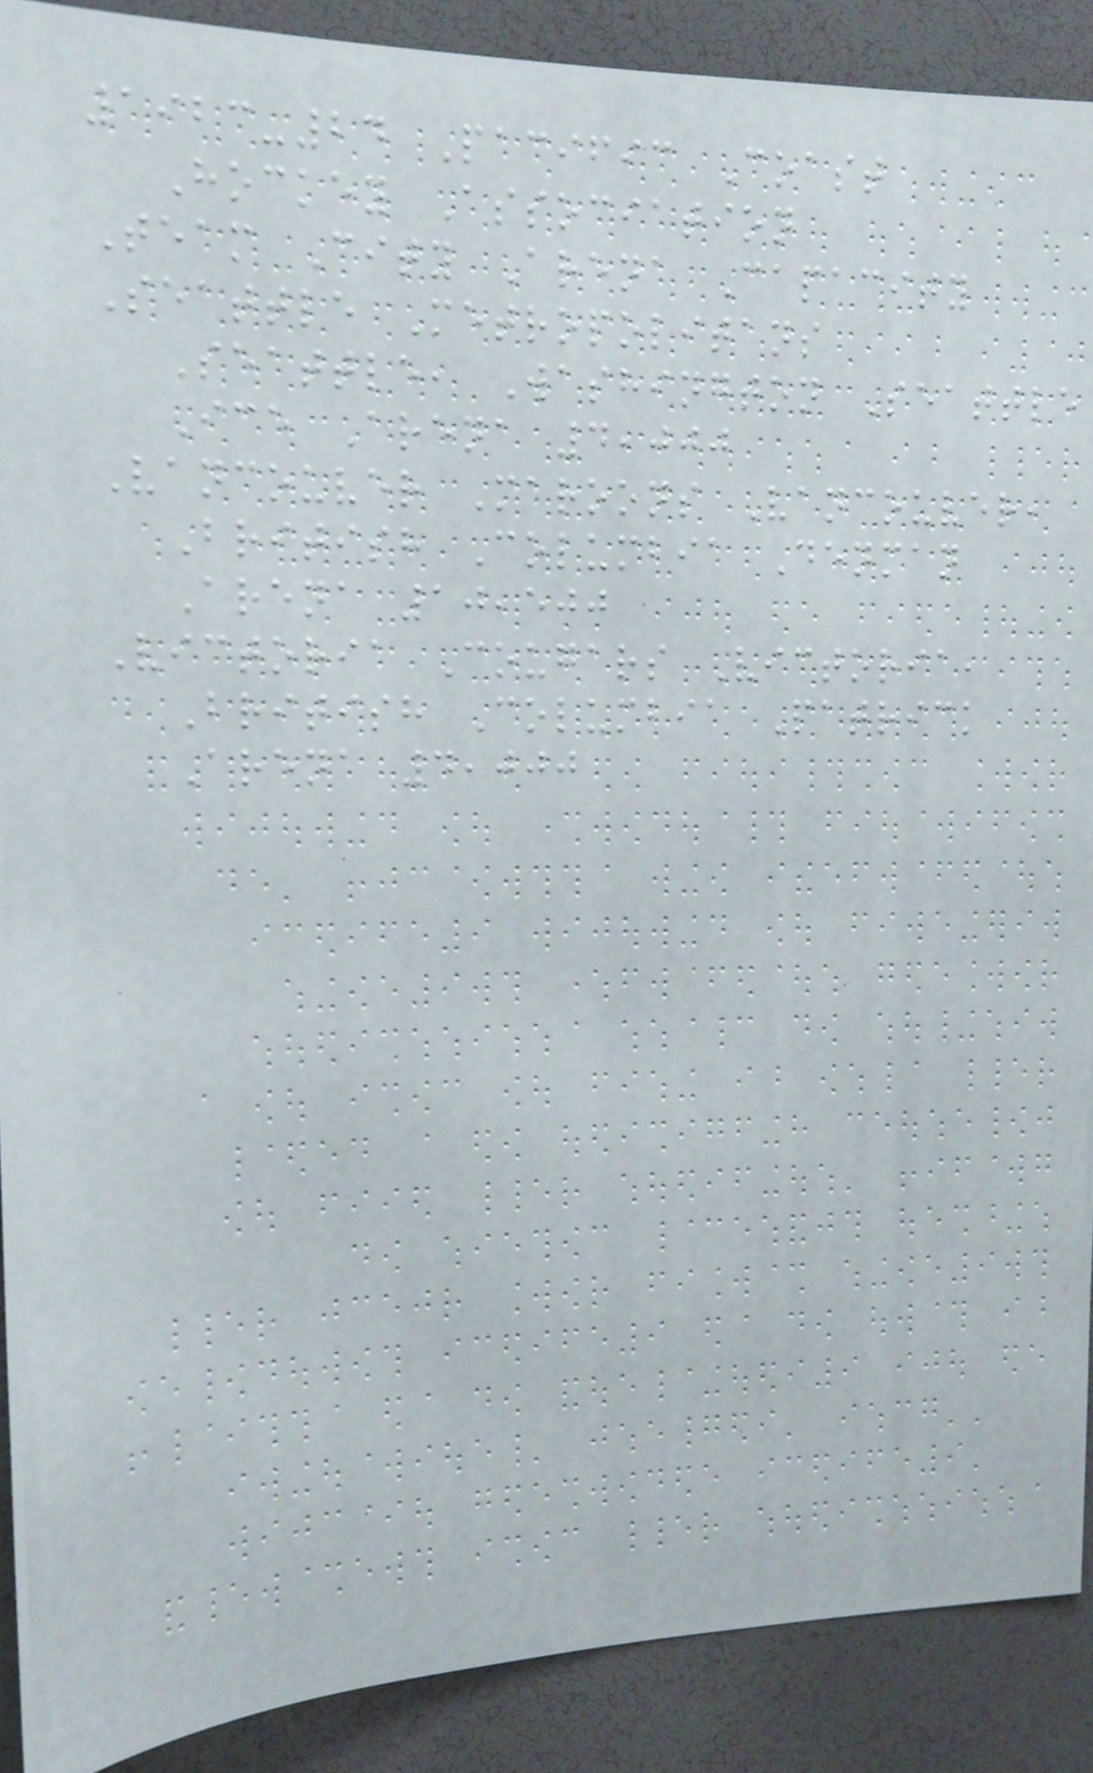1923-24 Pacific Coast
Hockey Association
Team City Arena Capacity
Seattle Metropolitans
Seattle, Washington Seattle
Ice Arena 4,000
Vancouver Maroons Vancouver,
British Columbia Denman
Arena 10,500
Victoria Cougars Victoria,
British Columbia Patrick
Arena 4,000
